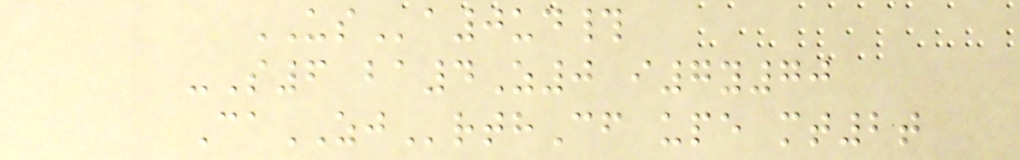USa0ud#
-S6 ba4Z0 i7y70
CaZJrthCf upe mt2t
